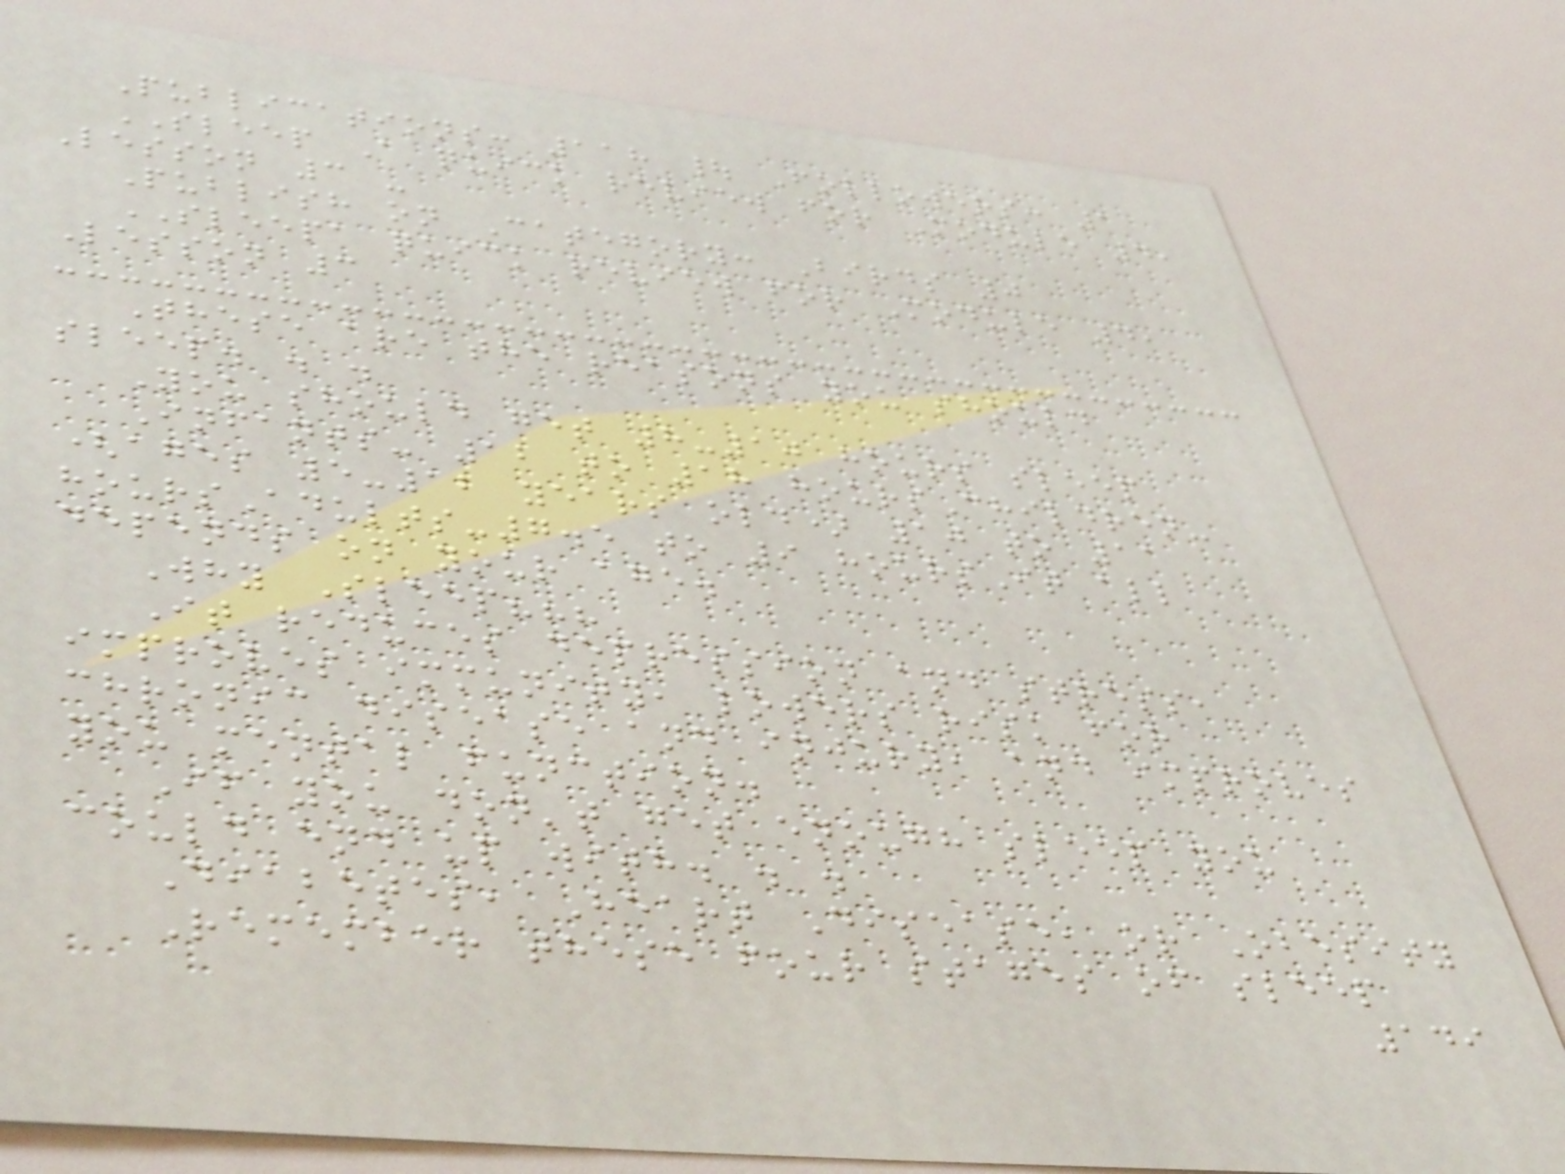Publications: 118 | Followers: 1
SLEEP A quick review for Module 4,
Lesson 3 -
Publish on Category: Birds 0
SLEEPA quick review for Module 4,
Lesson 3
These are the reasons you should
sleep. . .
You should get 8-10 hours sleep
Infants- 12 to 18 hoursChildren-
(ages 5-12 years old) 10 to 11
hoursAdults-7.5 to 9 hoursIt all
depends on your age.
Why Sleep???
It reduces depression and stress,
improves immunity, lowers risk for
chronic disease and injury, and improves
you mental function.
If you don't get enough sleep you
could end up with. . .
Diabetes, Heart Disease, or Obesity
Remember these four stages of sleep
149
